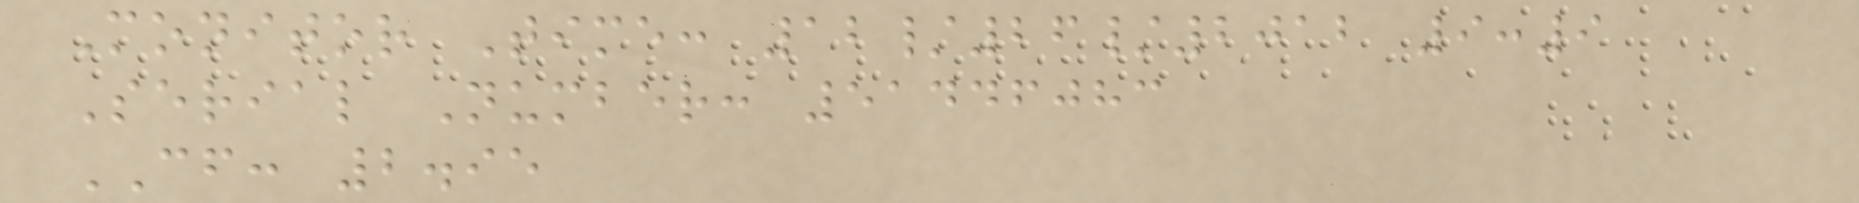Monitor Time: 12/26/2012 9:9
Serial Number: 51446083
CF: 2.95
